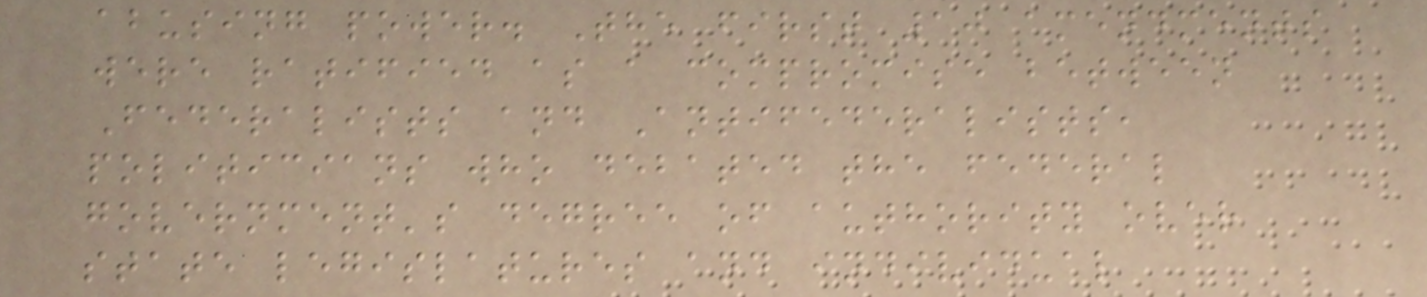abusing power. The first 10 amendments
were ratified as a compromise between
Federalists and Antifederalists,
politicians who debated the federal
government's degree of authority over
state legislatures and individual
